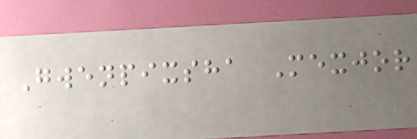Gwenpixsha Mexjor
